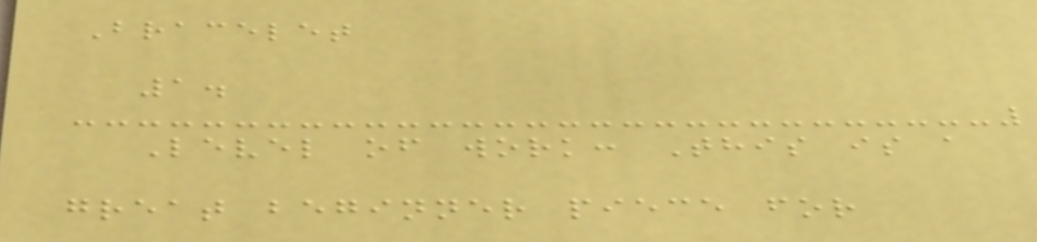Bracelet
1.
Level of work: This is a
great beginner piece for
